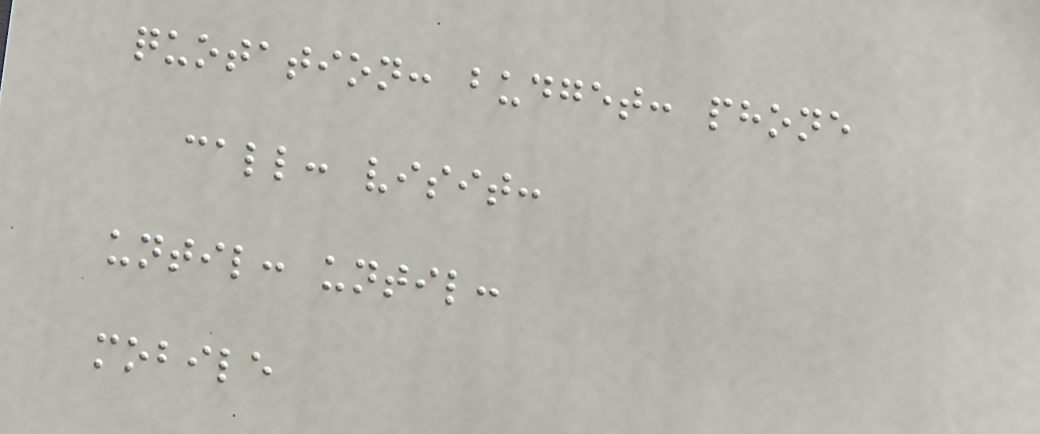quotation: budget: phone
call: visit:
until: until:
mobile
